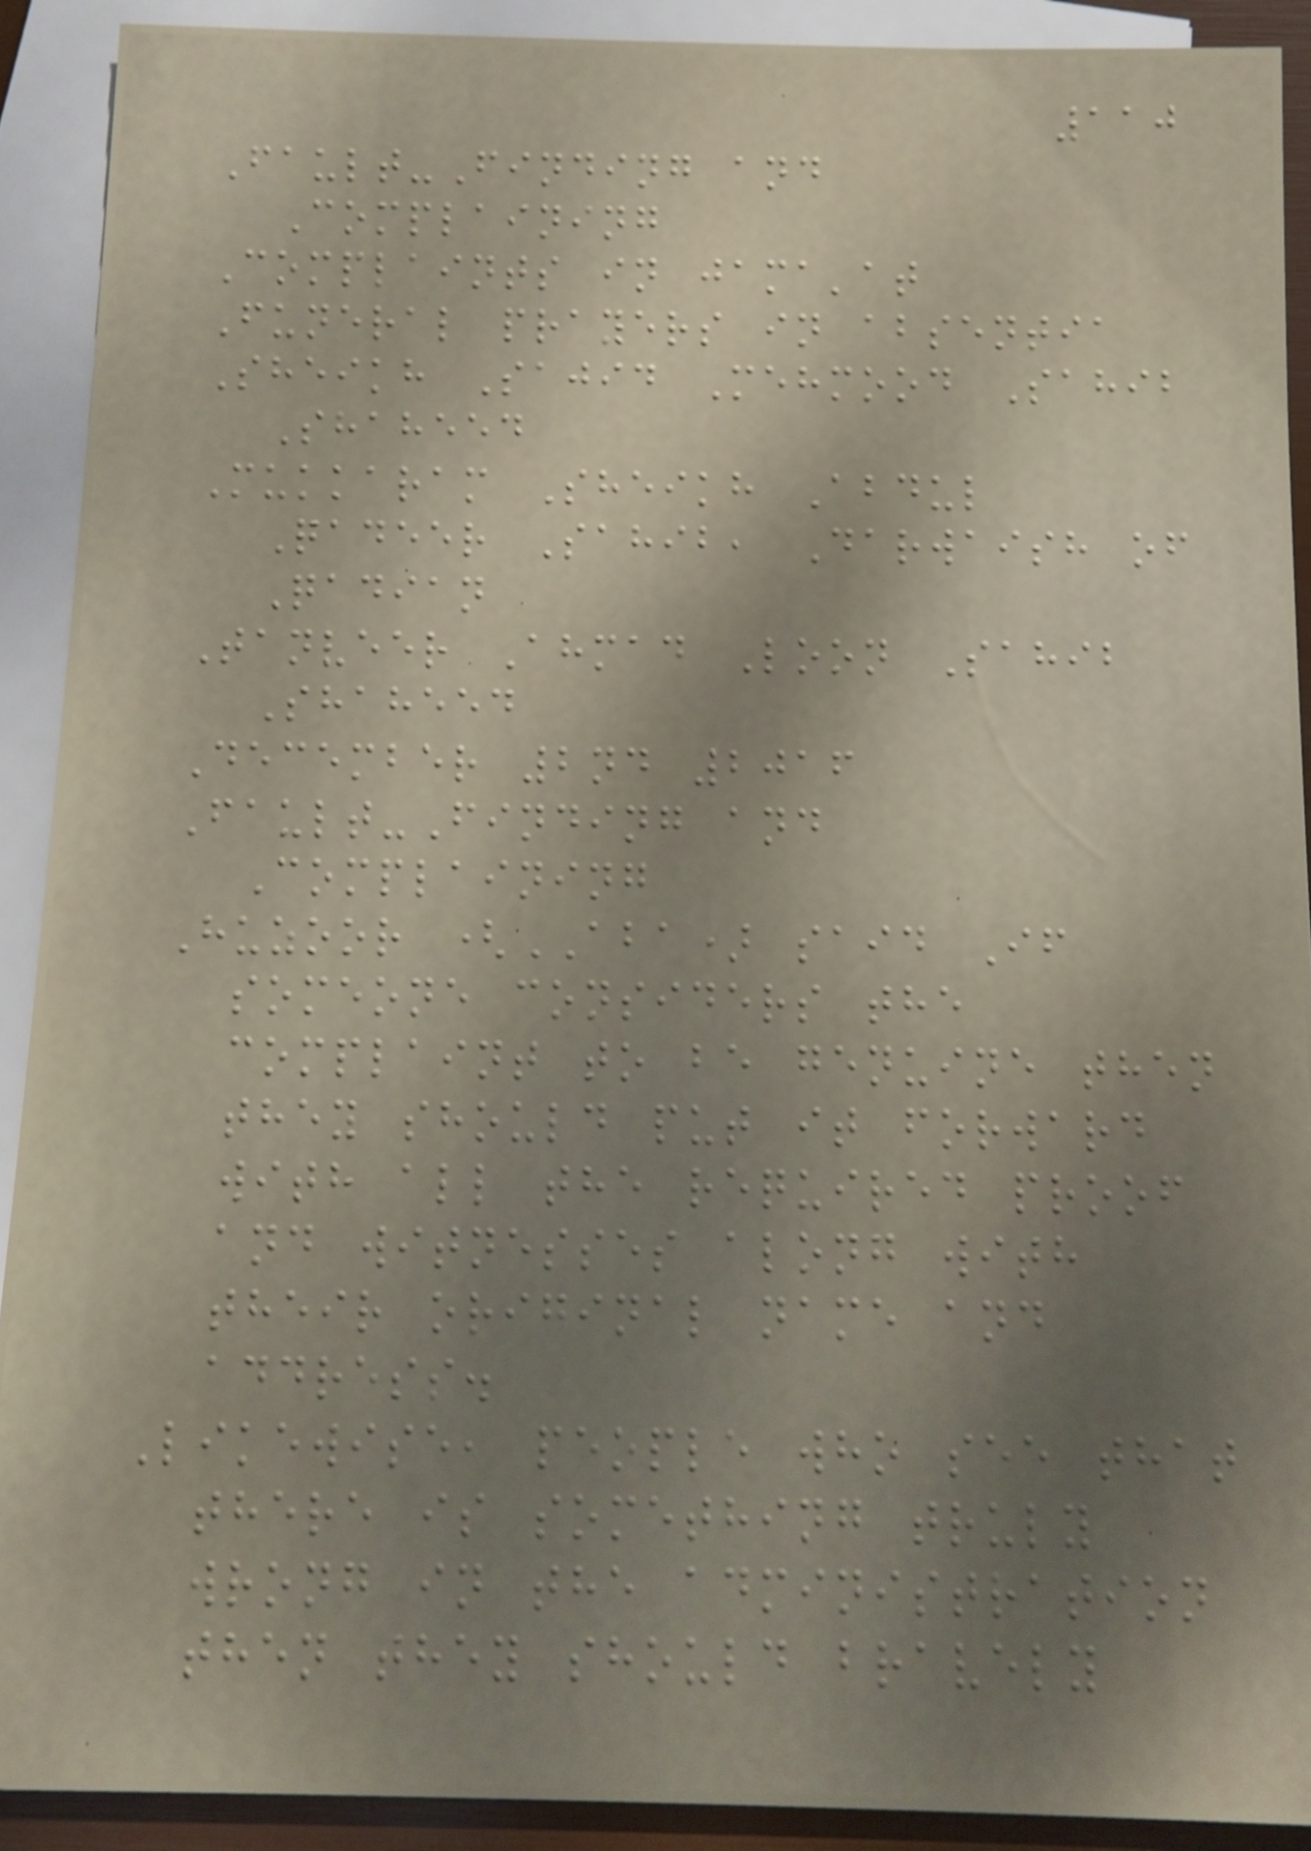110
Fault-Finding and
Complaining
Complaints in jama'at
Funeral prayers in absentia
Sheikh Sajid Mehmood Sahib
Shaheed
Mukkaram Sheikh Abdul
Qadeer Sahib, Darwaish of
Qadian
Tanveer Ahmad Loon Sahib
Shaheed
December 2nd 2016
Fault-Finding and
Complaining
Huzoor (ABA) said If
someone considers the
complaint to be genuine then
they should put it forward
with all the required proof
and witnesses along with
their original name and
address.
Likewise, people who see that
there is something truly
wrong in the administration
then they should bravely
